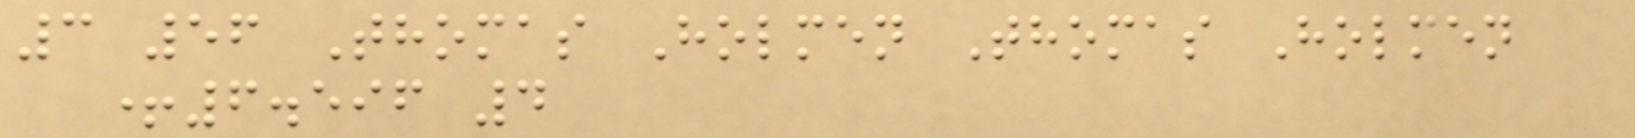3 56 Thomas Holmen Thomas Holmen
+6.596 4
